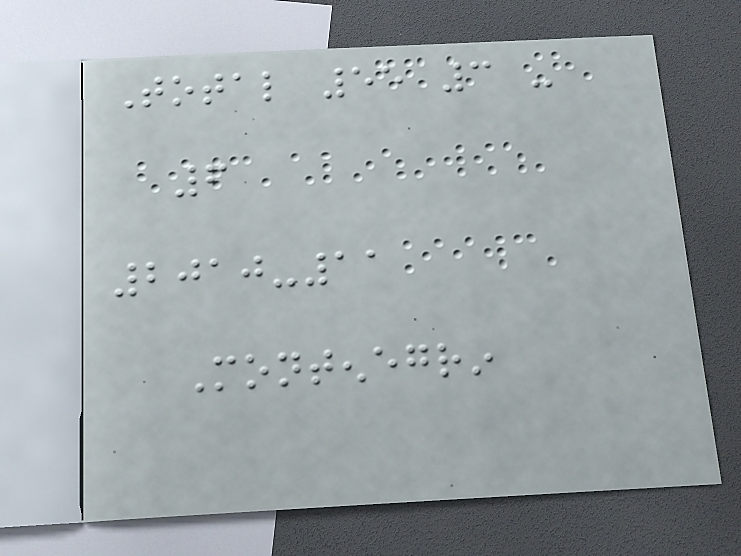Total 55 3 -
6
2010-11
Montenegrin
